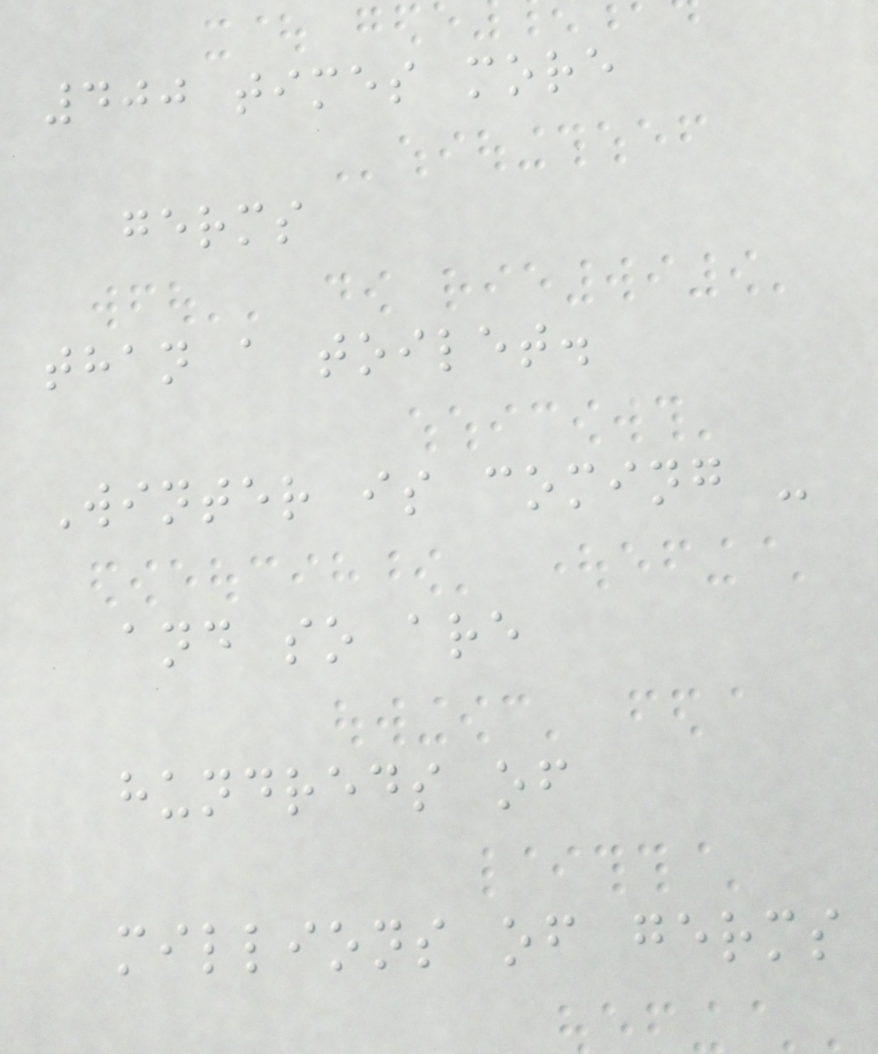400 times more
germs
than a toilet.
Winter is coming -
and so are
hundreds of
millions of germs
